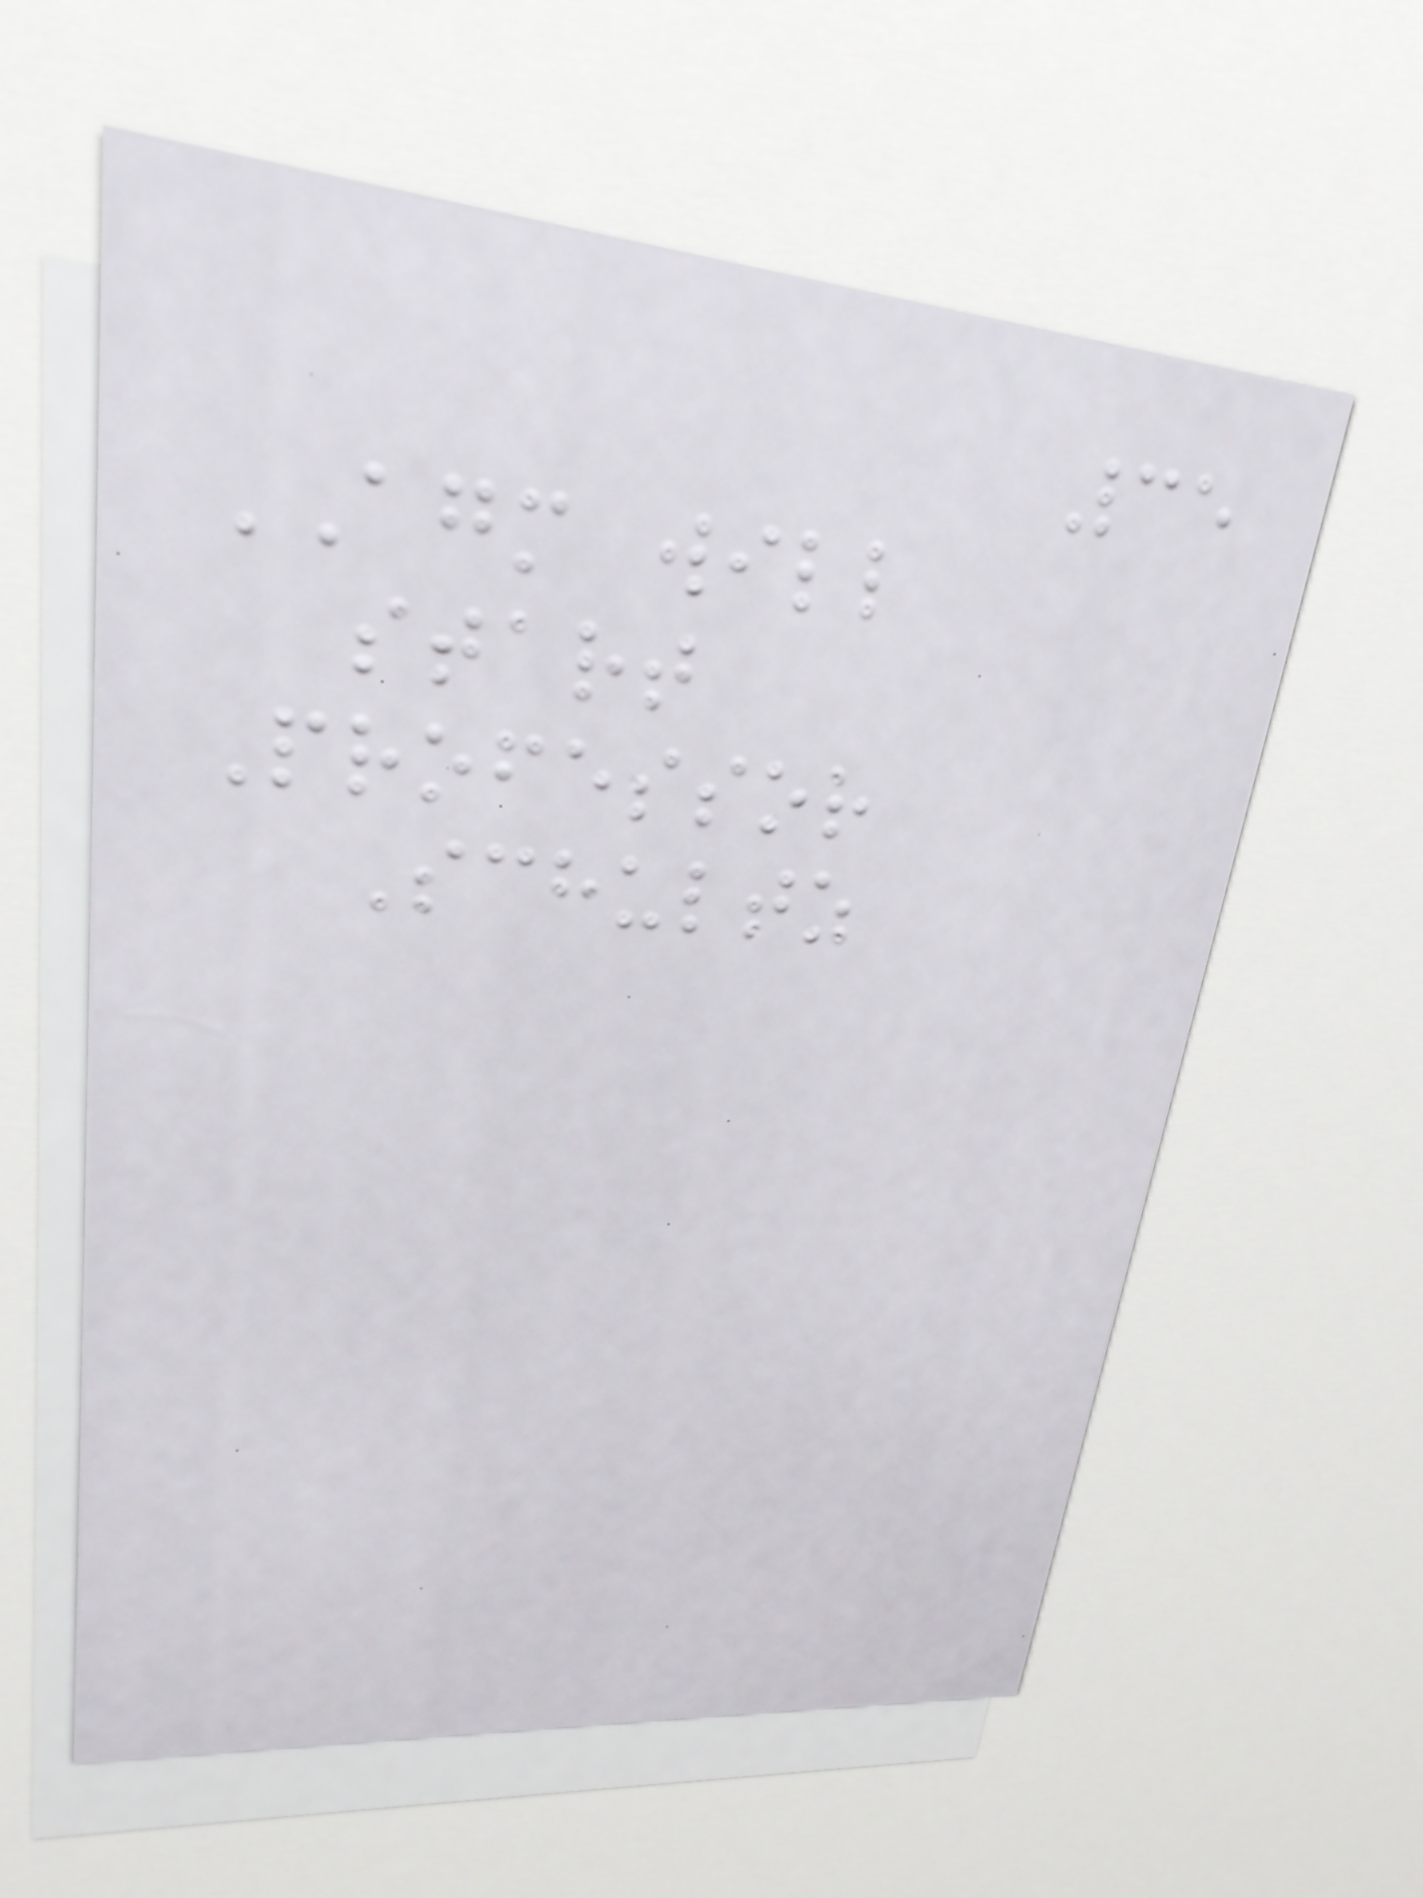35
AGM will
start
Professor
Schultz
